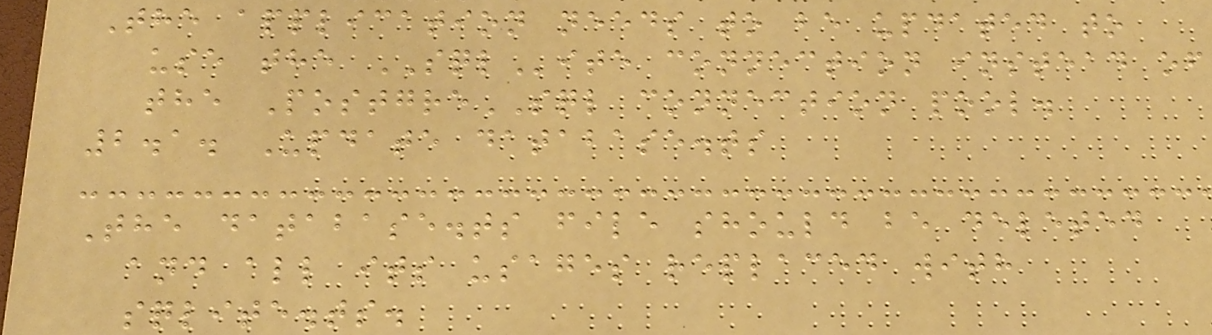The application needs to be updated to
use the SQLite connection instead of
the PostgreSQL connection pool.
2.1. Update database.ts
The database.ts file should be deleted
and all its usages replaced with
sqlite.ts.
